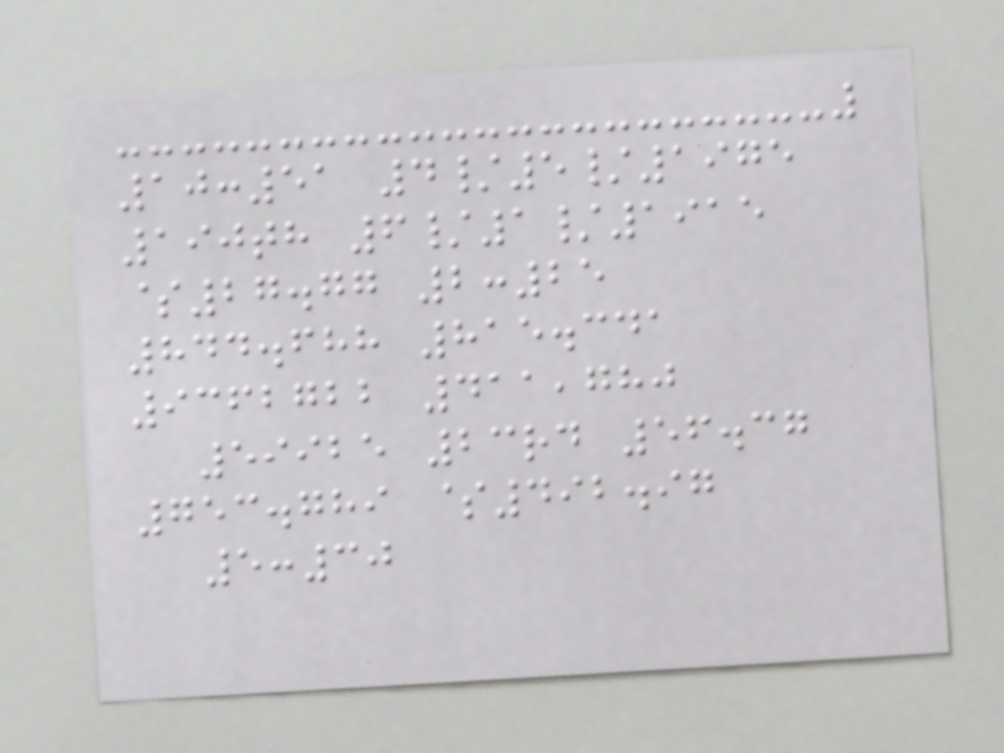10:51 4/5/1975
190th 6/1/1915
$27.77 2:25
844.688 815.341
9362722 411,780
59925 23rd 56.37
753.789 $492.97
5:30
